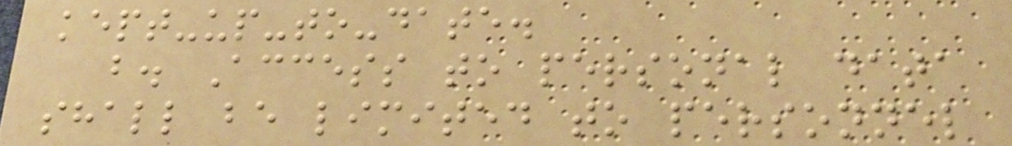kept-up-to-date.
b. Access to personal data
shall be limited to personnel
